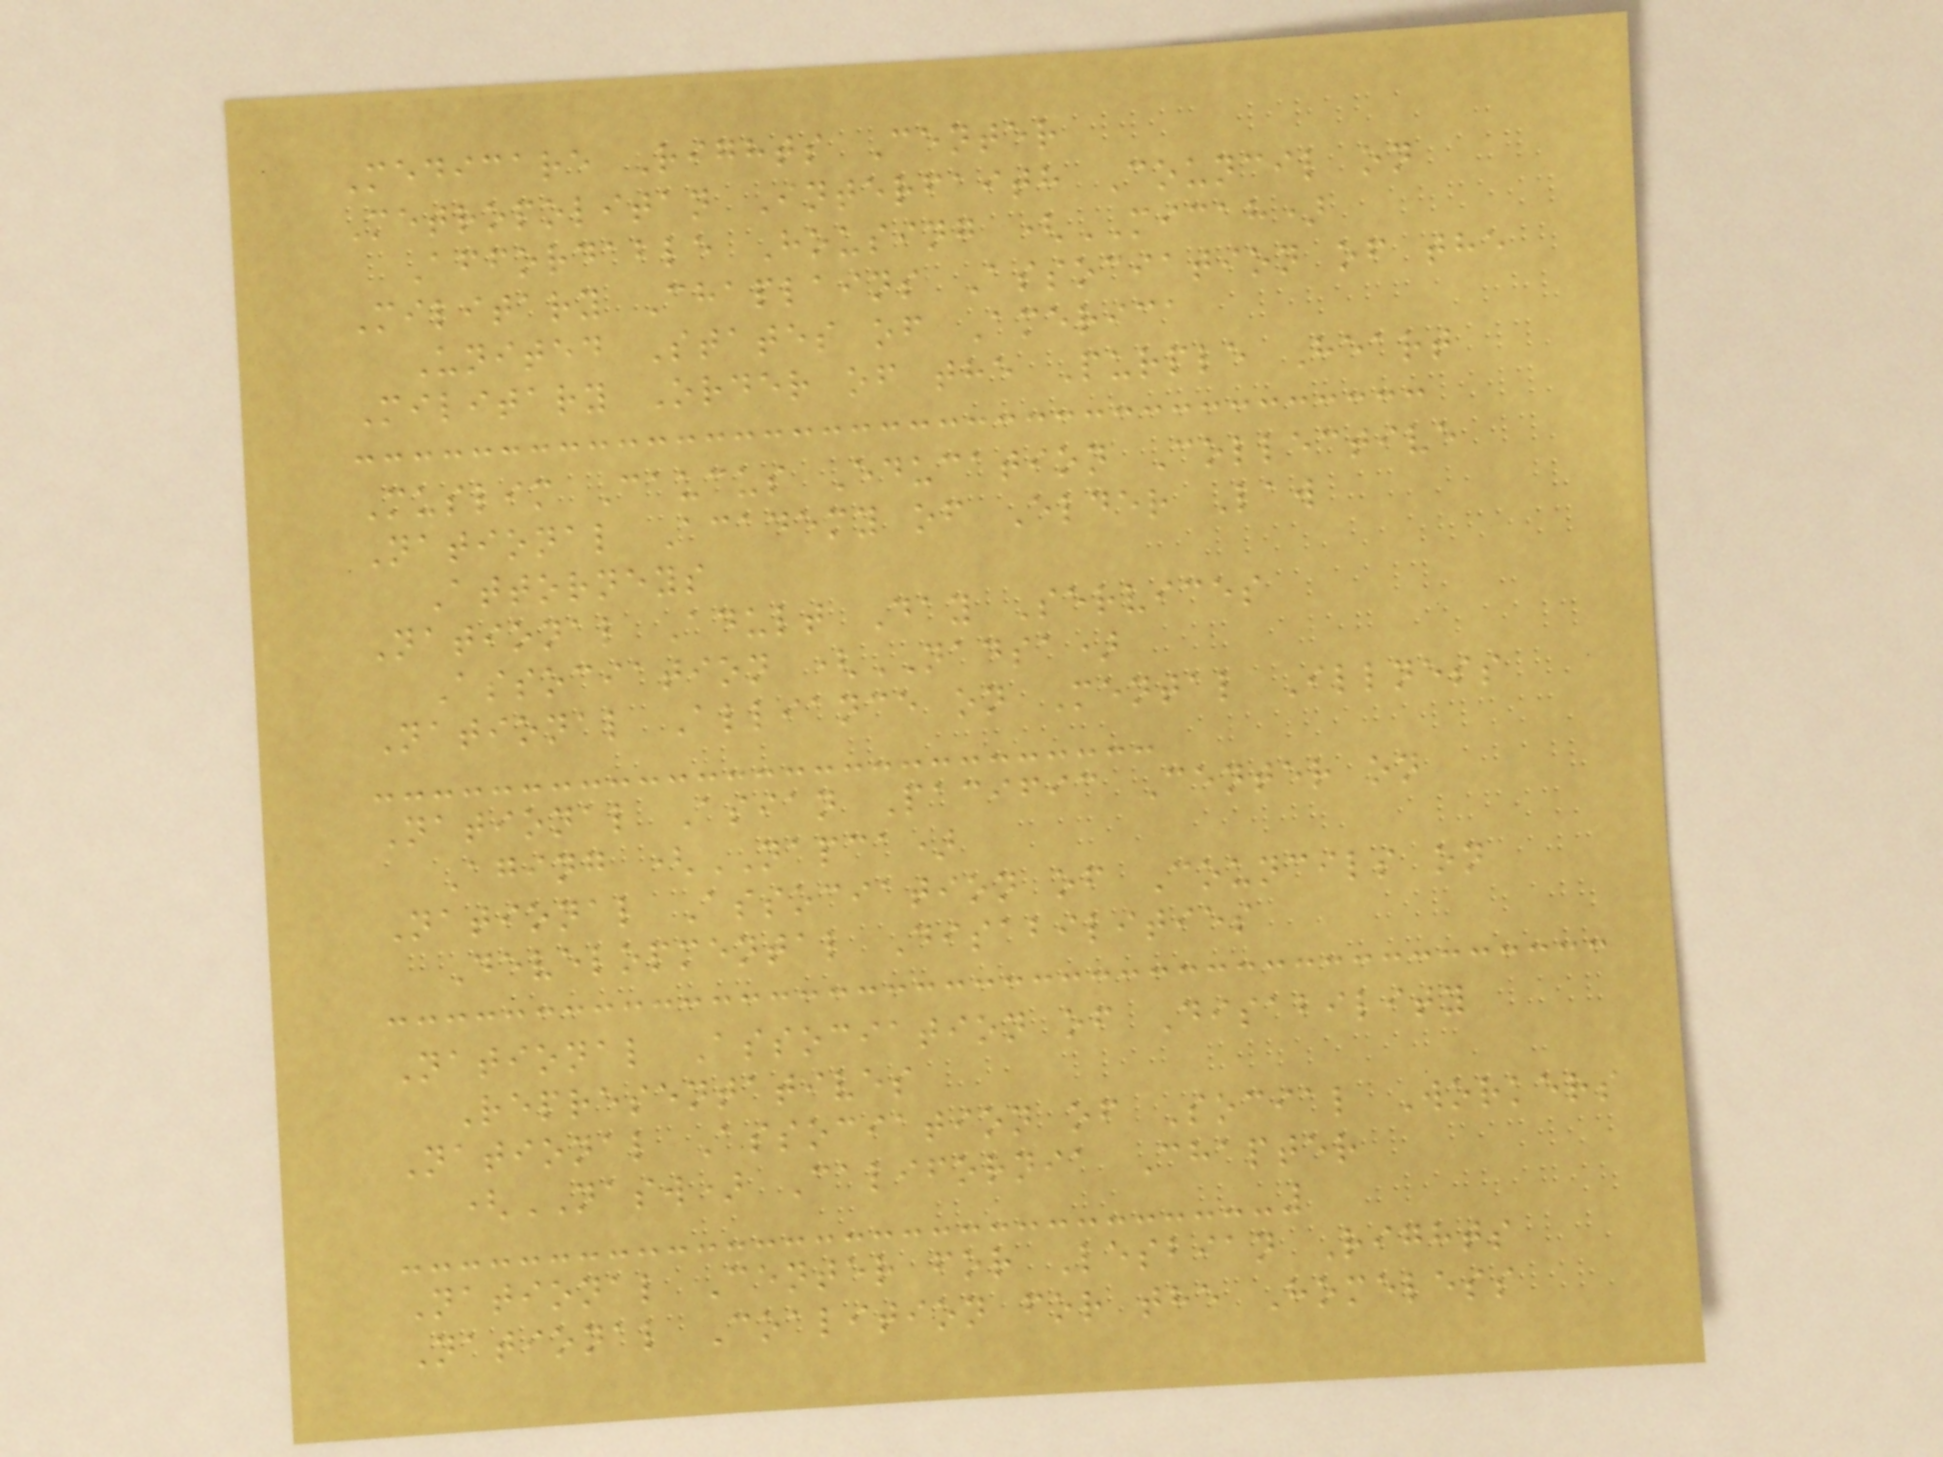Medicare Rights Center
Metropolitan Interfaith Council on
Affordable Housing (MICAH)
Military Chaplains Association of the
United States of America
Military Order of the Purple Heart
Muslim Caucus Education Collective
National Academy of Elder Law
Attorneys
National Adult Day Services
Association (NADSA)
National Alliance on Mental Illness
National Asian Pacific Center on
Aging (NAPCA)
National Association of Councils on
Developmental Disabilities
National Association of Disability
Representatives
National Association of Social Workers
(NASW) California Chapter
National Center for Lesbian Rights
National Coalition for the Homeless
